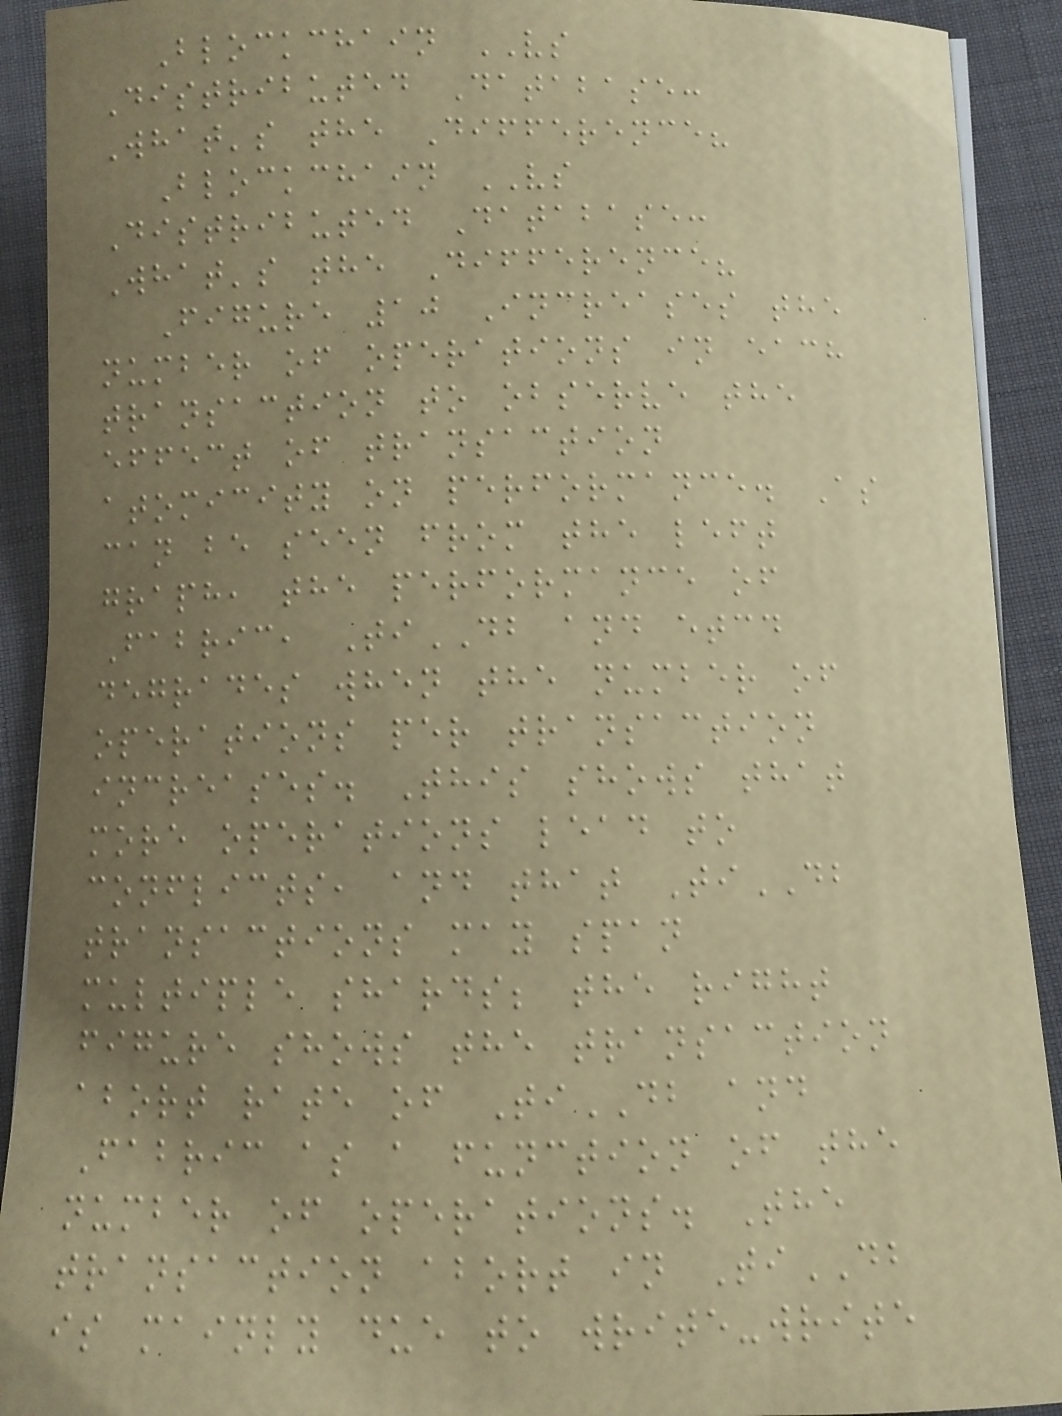Blockchain VS
Distributed Database:
What's the Difference?
Blockchain VS
Distributed Database:
What's the Difference?
Figure 10 Increases the
number of operations in each
transaction to observe the
effect of transaction
atomicity on performance. As
can be seen from the left
graph, the performance of
Fabric, TiDB and etcd
degrades when the number of
operations per transaction
increases. This shows that
more operations lead to
conflicts, and that TiDB
transactions may span
multiple shards; the right
figure shows the transaction
abort rate of TiDB and
Fabric as a function of the
number of operations. The
transaction abort in TiDB
is mainly due to write-write
